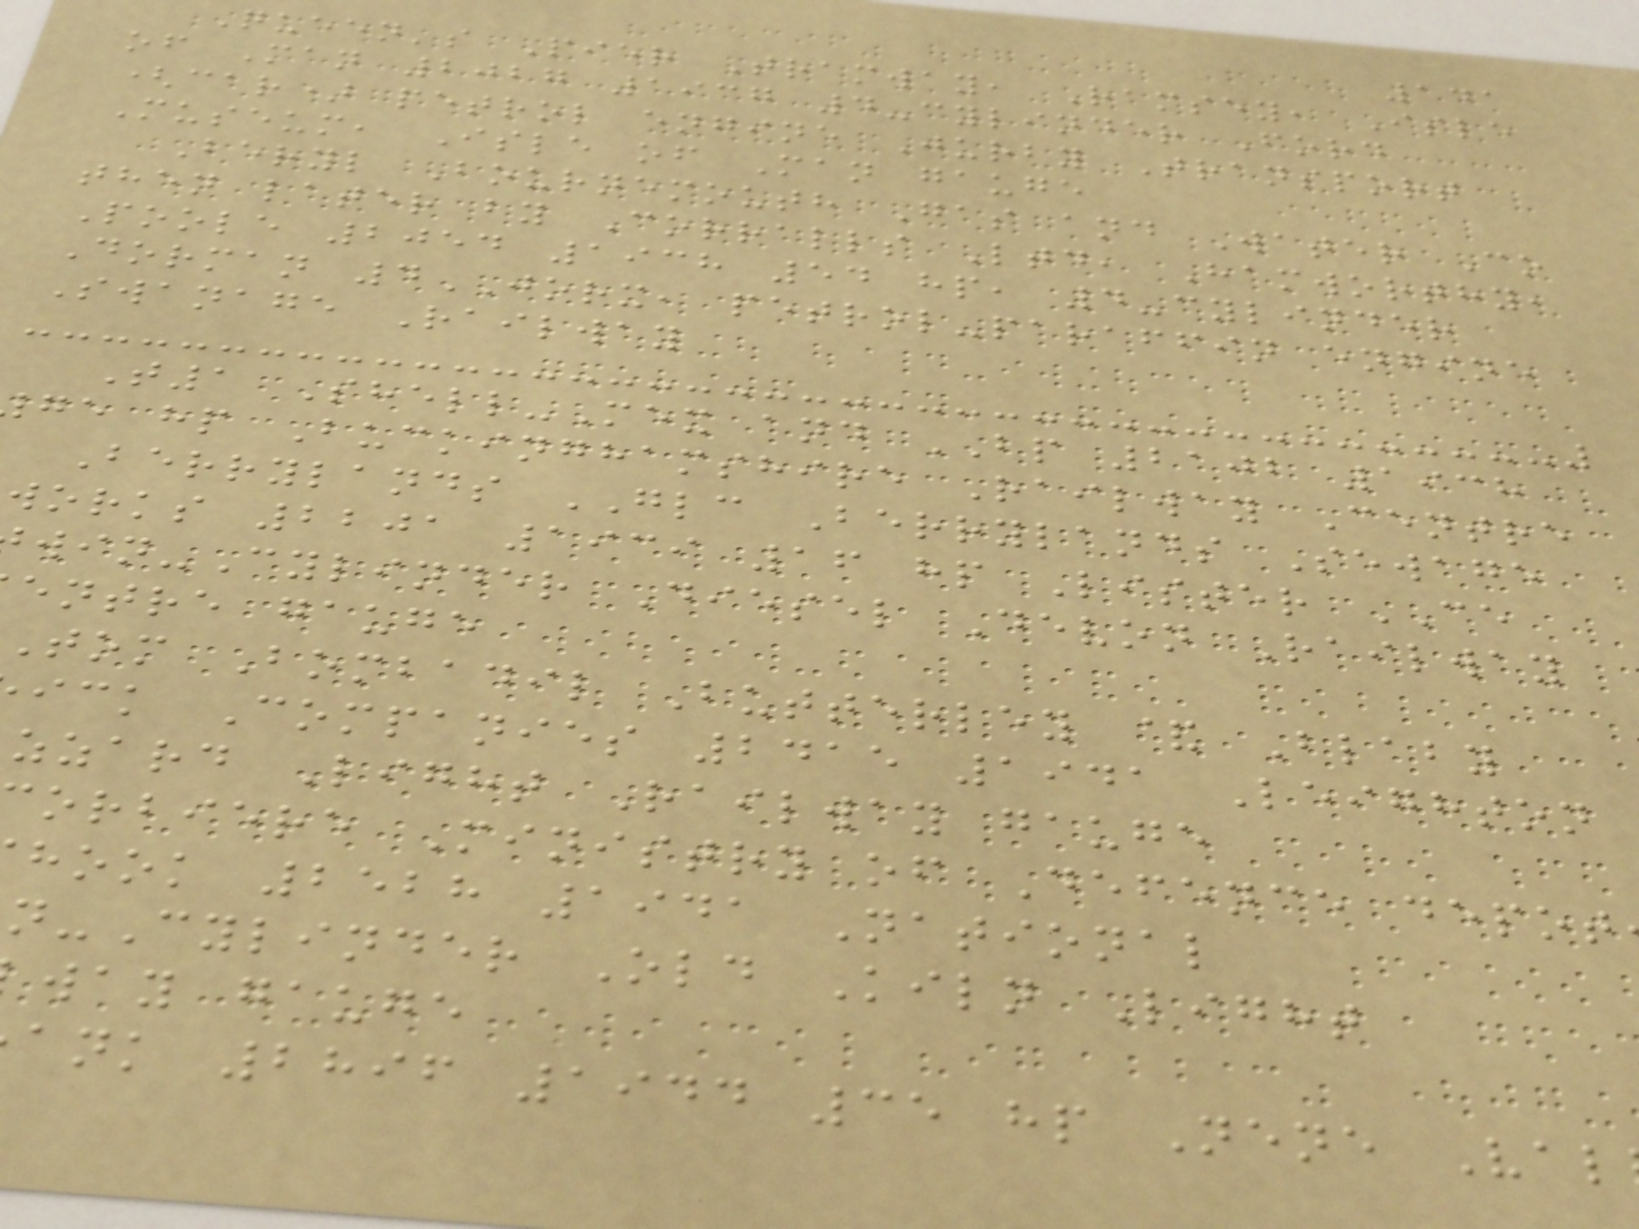141
Queen's Pier Tramway, Ramsey, Isle
of Man 2027 1937 4-cylinder Ford
(car) petrol engine Jurby Transport
Museum, Isle of Man gauge
Beryl Bournemouth Gas and Water Co
then later by Corralls Ltd, Hamworthy,
Poole 2054 1938 54 hp, 4-cylinder
Dorman 4JORX, petrol-paraffin engine
Swanage Railway
T1 Shell-Mex and BP 2102 1938
ge hp Buckinghamshire Railway Centre
Berrylands GLC Berrylands Sewage
works 2201 1939 16 hp Lister CE
win-Cylinder Diesel Devon Railway
entre gauge
tom Bombadil Butterley & Blaby
ick Companies 2415 1941 Leighton
zzard Light Railway gauge
orbiere Ministry of Defence depot
hook 2528 1941 National
n-Cylinder Old Kiln Light
way gauge
ank 2896 1944 35 hp Nene Val
